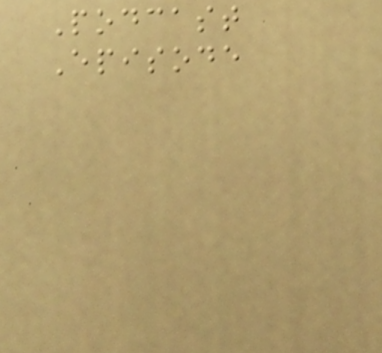Podcast
Episode
